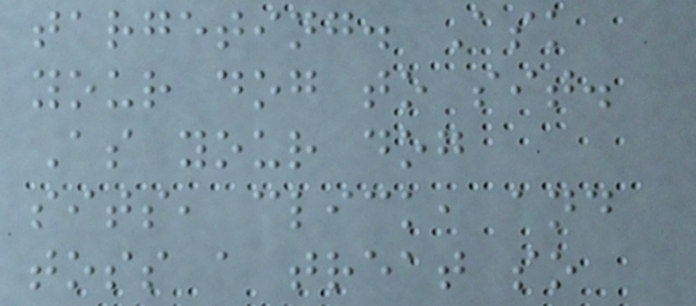targeting. Ask
your dog to sit.
As your dog
sits, click, and
toss a treat so
